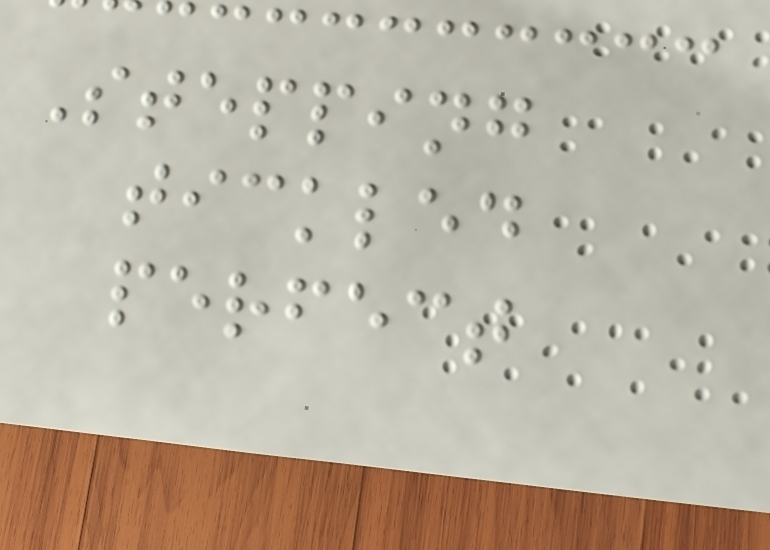Stepping
tickled
perfect
